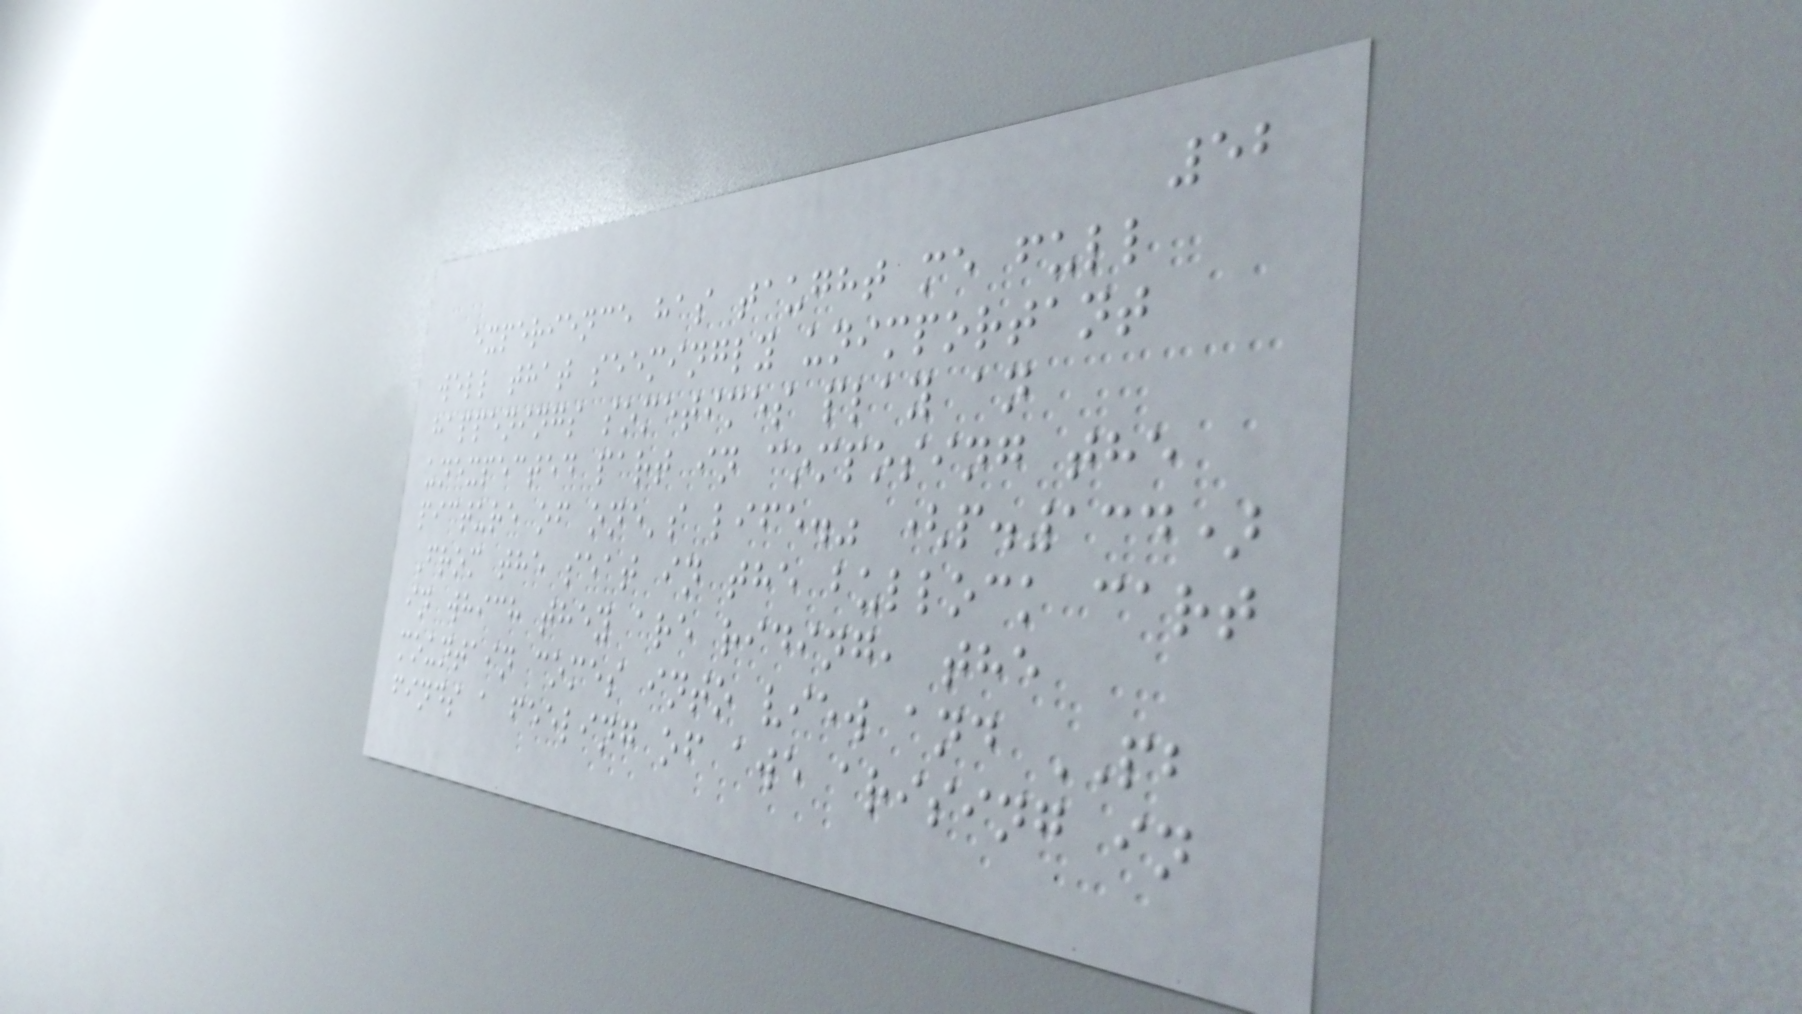52
experience has taught me full
well that seemingly unimportant
happenings sometimes play an
unexpected part in composing the
picture of one's life." (p.134)
From the seat in the bullock cart
in which they are riding, the
mountain comes into view and PB
finds a feeling of awe arising in
